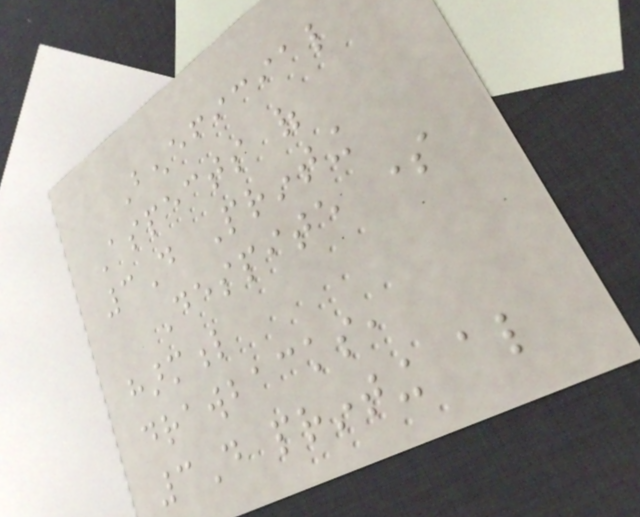Beneficial
Aspects of
3D Printing
Despite some
harmful
drawbacks,
3D printing also
